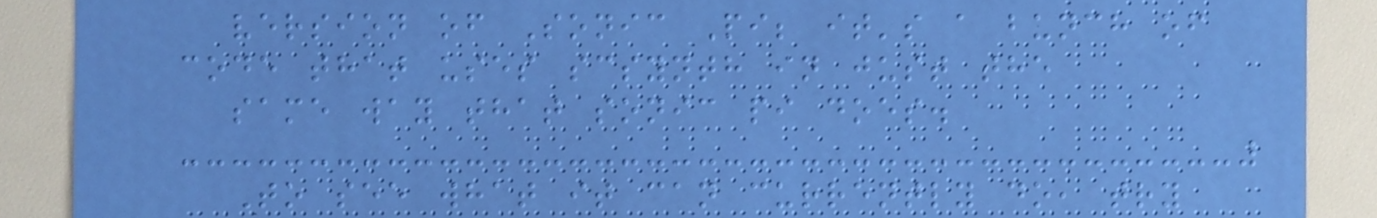version of Sonic Pi; it's a bunch of
code that uses scsynth in just the
same way that sonic pi does.
To see what it can currently do, try
